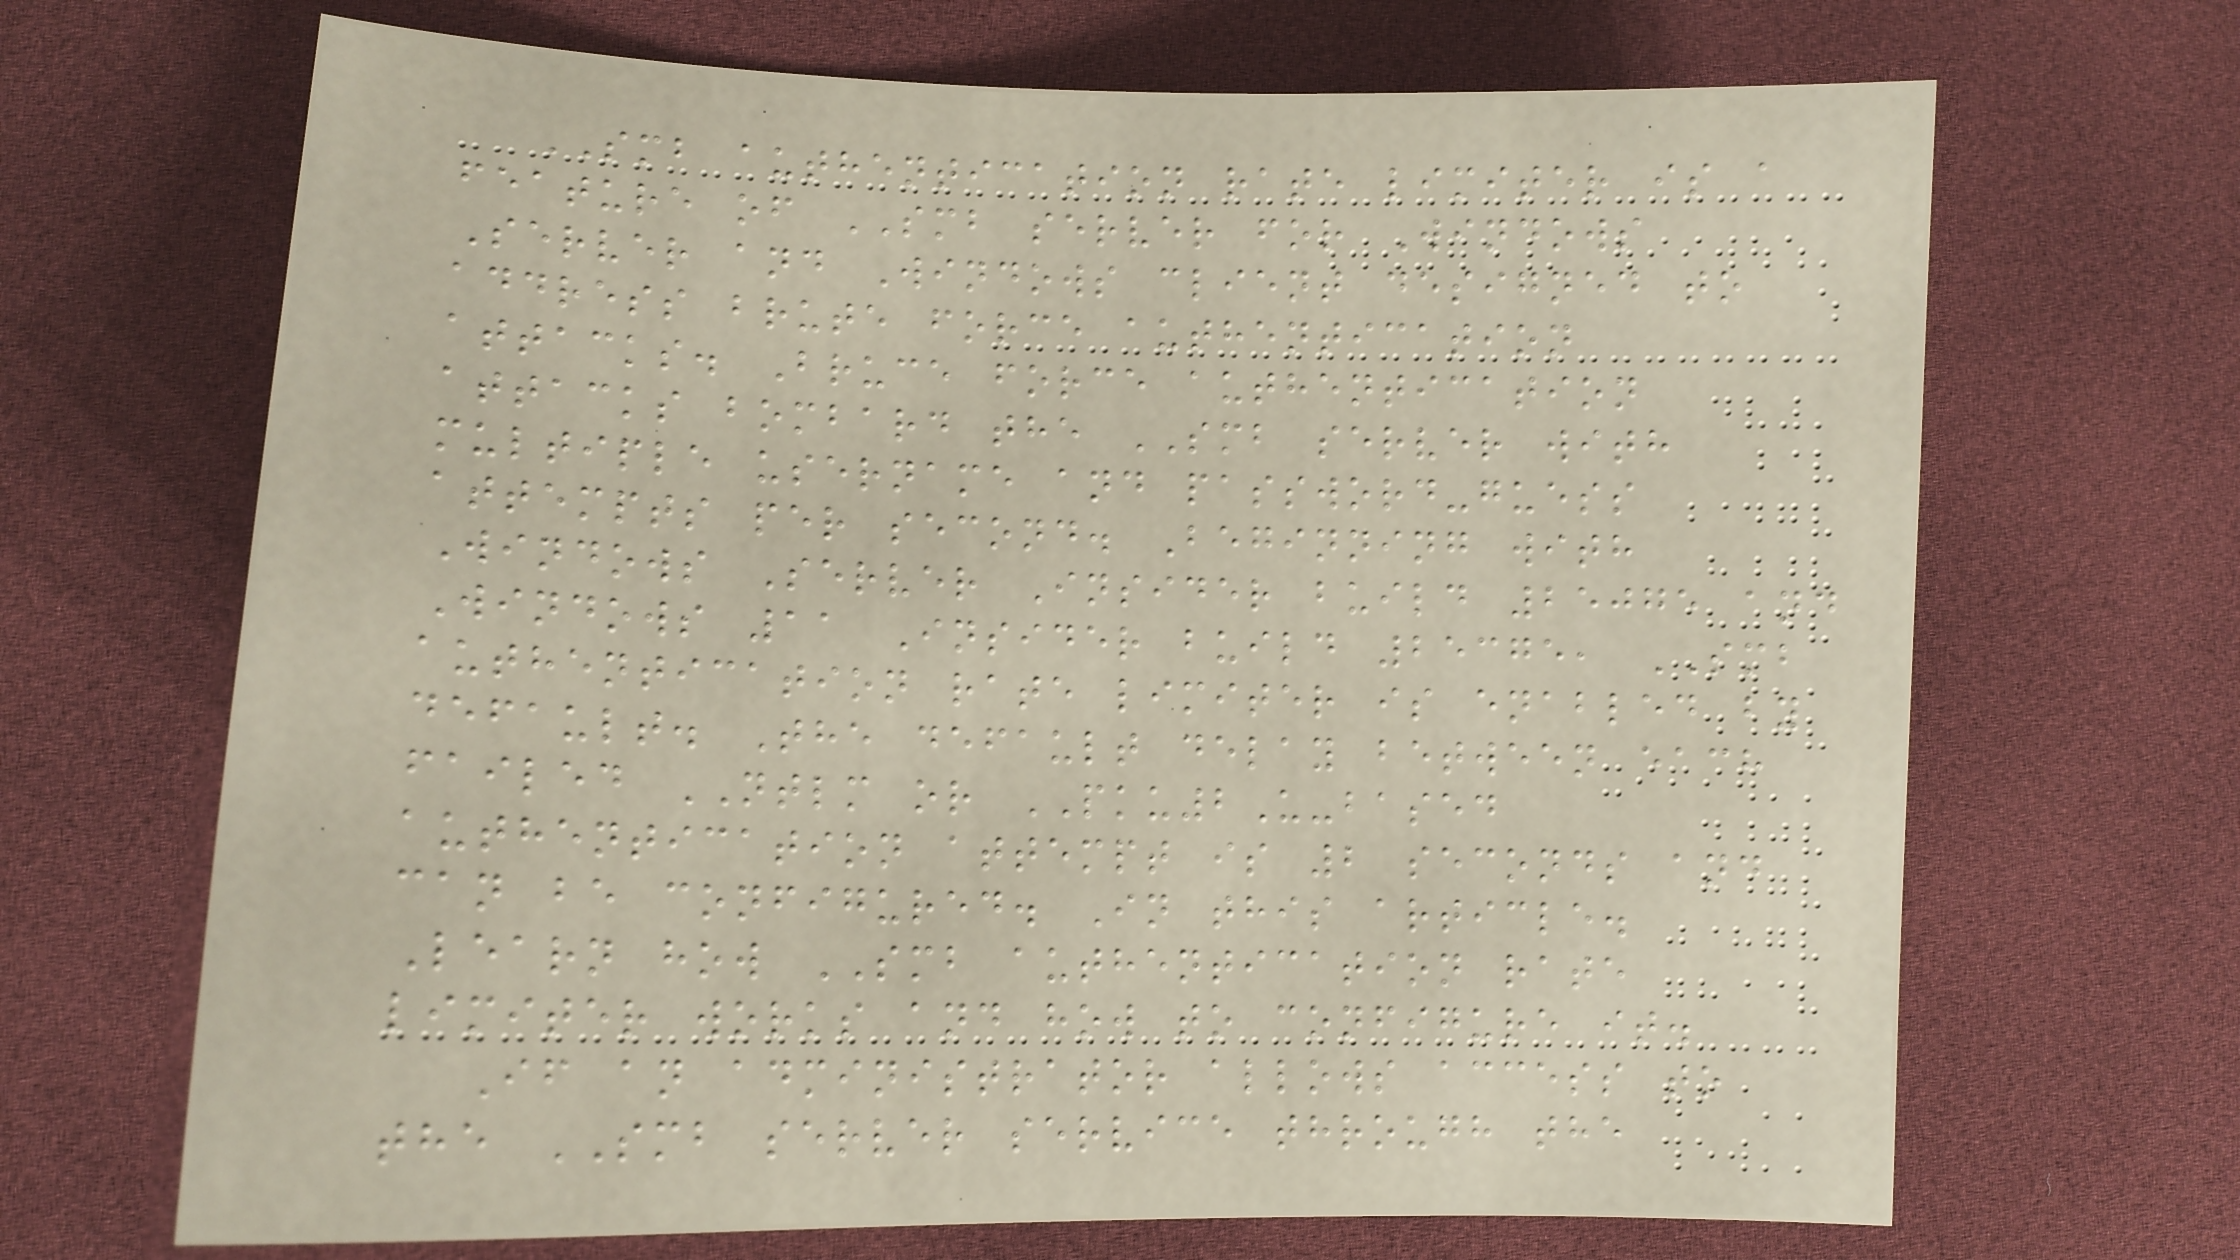SMB authentication rate limiter is a
feature of SMB server for Windows
Server and Windows client designed to
address brute force authentication
attacks. Bruce force authentication
attacks bombard the SMB server with
multiple username and password-guess
attempts per second. Beginning with
Windows Server Insider build 25075 and
Windows 11 Insider build 25375, SMB
authentication rate limiter is enabled by
default. The default delay between each
failed NTLM or PKU2U-based
authentication attempt is 2 seconds and
can be configured. In this article.
Learn how SMB authentication rate
limiter works and how to configure it.
If an administrator allows access to
the SMB server service through the
